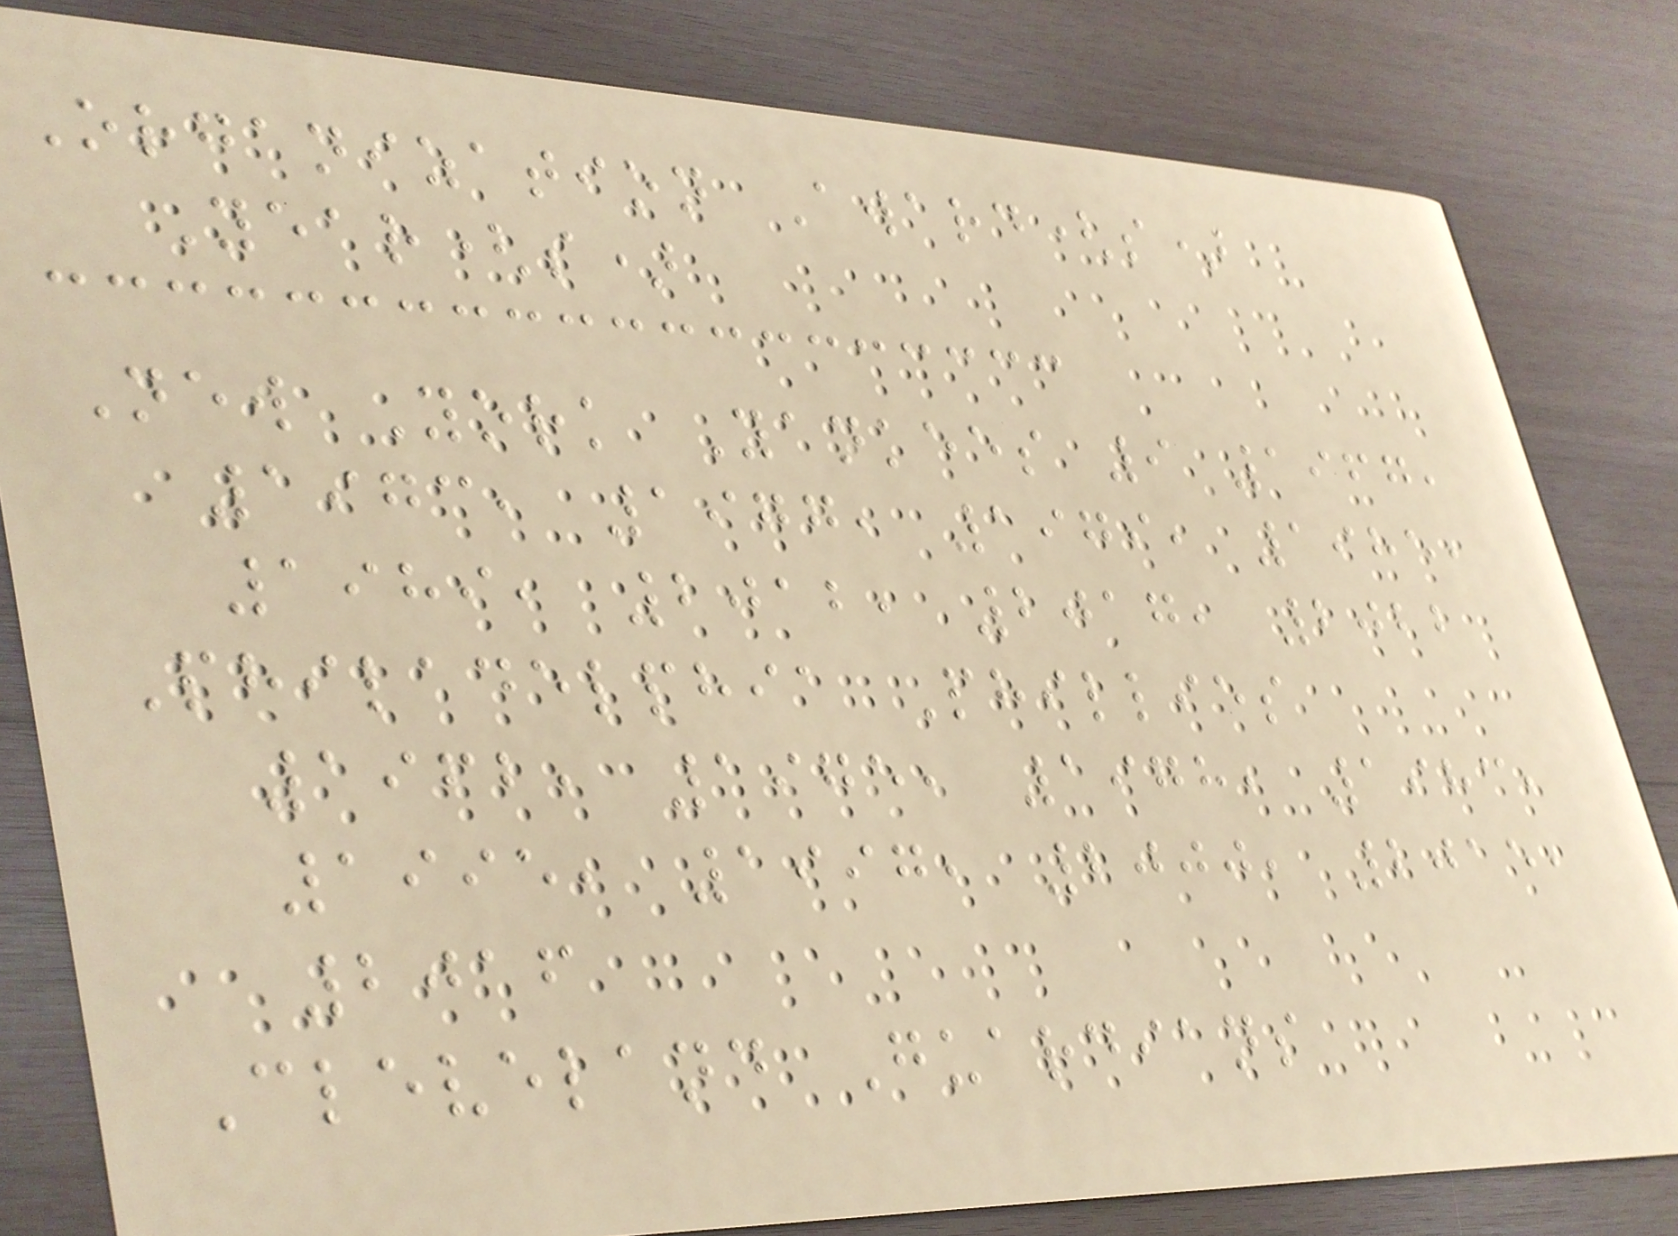Organization Award(s)
Year(s)
New York Yankees 9 1967,
1973, 1977, 1979, 1985,
1989, 2012, 2017, 2022
Philadelphia Phillies
1962, 1975, 1978, 1983,
1995, 1997, 2000, 2015,
2016
Cleveland Guardians
